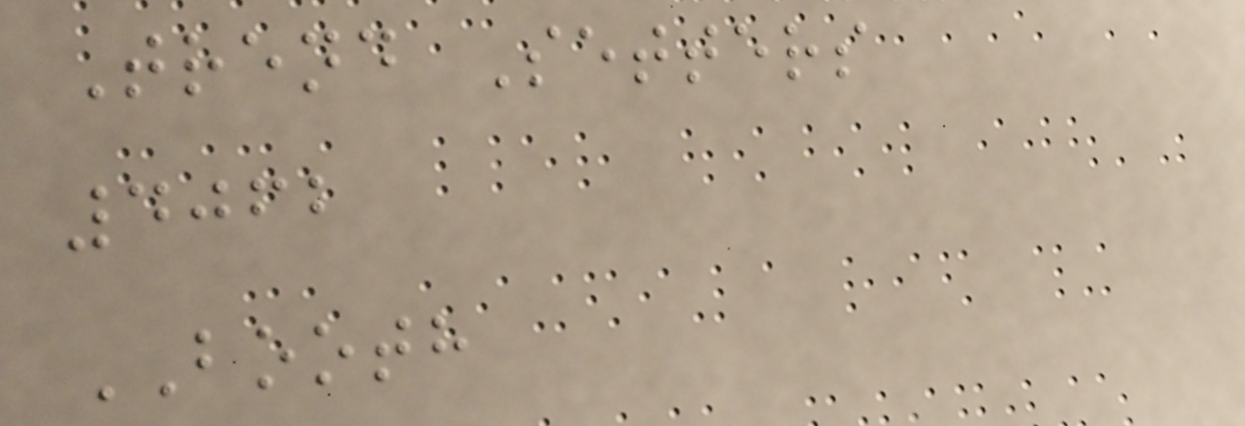Trend Setters
4062
BOOTH
